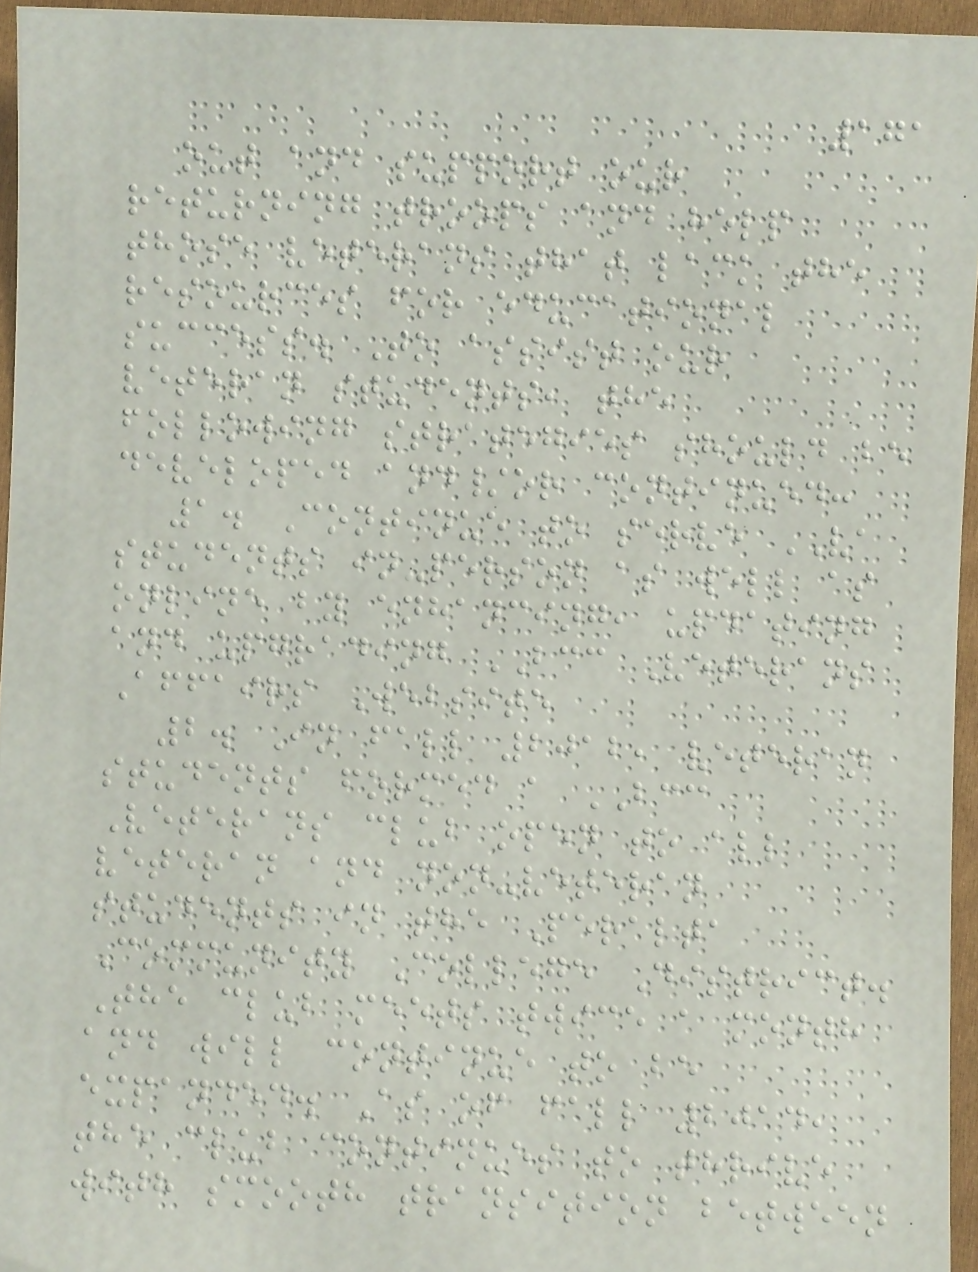171
out and support our
returning troops and help
those veterans that lack the
resources for educational
success. To assist our
veteran students, the
following strategies should be
developed and/or continued:
1. Continue to serve VA
students in-person as well as
online by enhancing, updating
and upgrading BCC Veterans
Affairs Website
2. In fall 2012, veteran
students formed a BCC
Veterans club open to all
veteran and non-veteran
students in the Peralta
Community College District.
The club meets twice a month
and will continue to be
expanded. As of fall 2014,
the club continues to thrive
with smooth transition between
